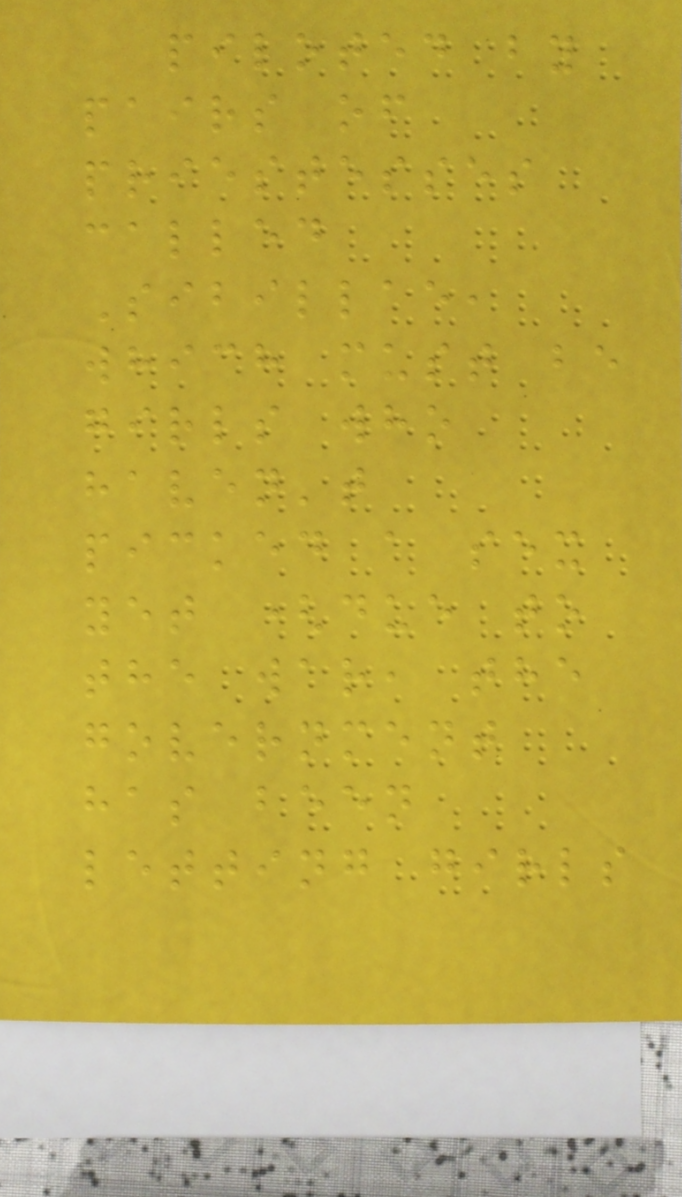piloted by
pairs of
priestesses
called
Sibillae,
which must be
girls who
haven't
picked a sex
yet (due to
the war, the
government
has been
letting girls
